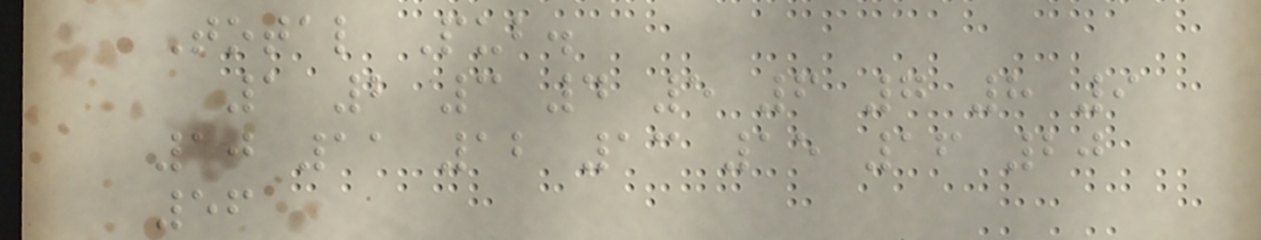Total Pub.
1 2 3 4 5 6 7 8 9
10 11 12 13 15 16 20
56
